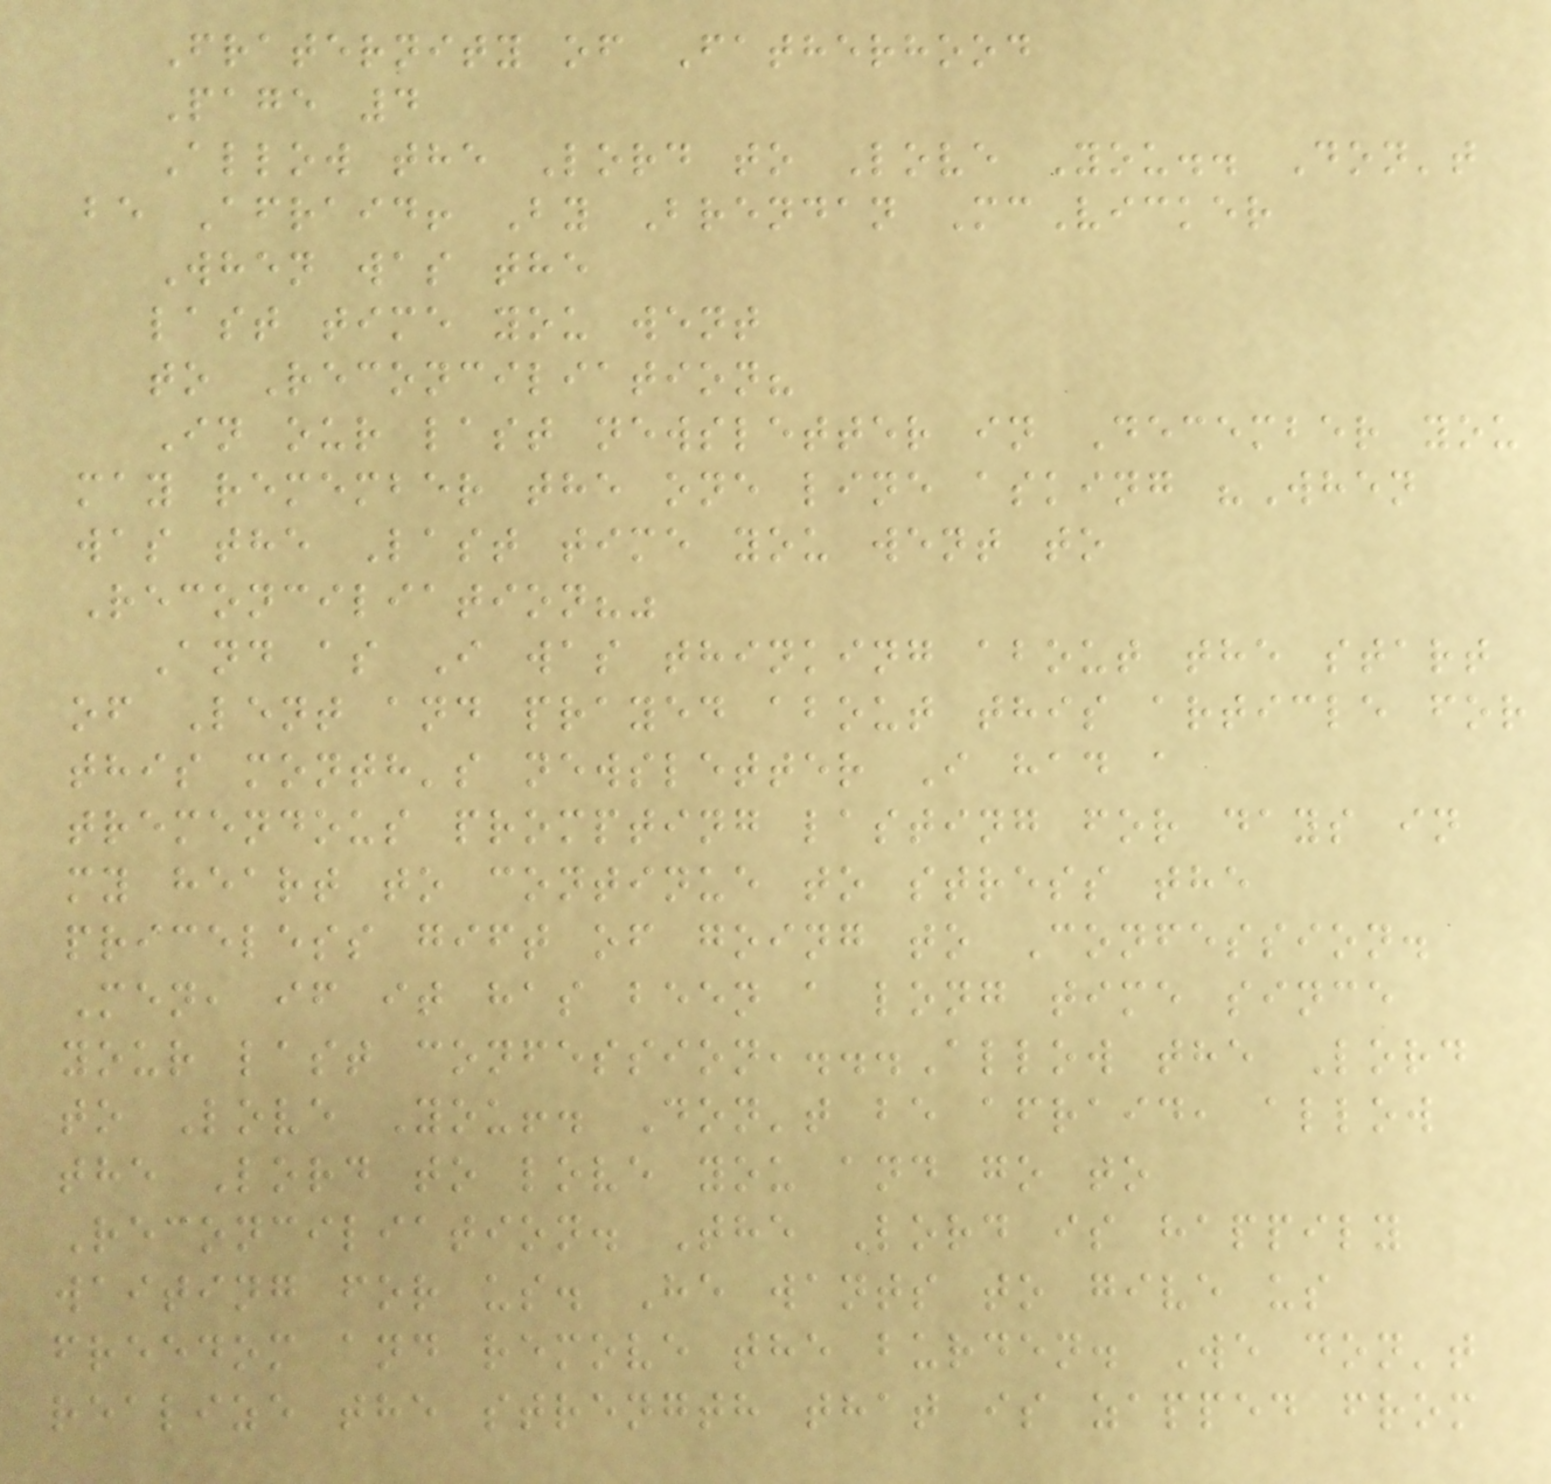Fraternity of Fatherhood
Page 4
Allow the Lord to Love You.. Don't
be Afraid! By Brendan McVicker
When was the
last time you went
to Reconciliation?
In our last newsletter in December you
may remember the one line asking "When
was the Last time you went to
Reconciliation?"
And as I was thinking about the start
of Lent and prayed about this article for
this month's newsletter I had a
tremendous prompting lasting for days in
my heart to continue to stress the
priceless gift of going to Confession.
Men, if it has been a long time since
your last confession,...Allow the Lord
to Love You!. Don't be afraid, allow
the Lord to love you and go to
Reconciliation. The Lord is happily
waiting for us. He wants to give us
freedom and remove the burden. We don't
realize the strength that is zapped from
